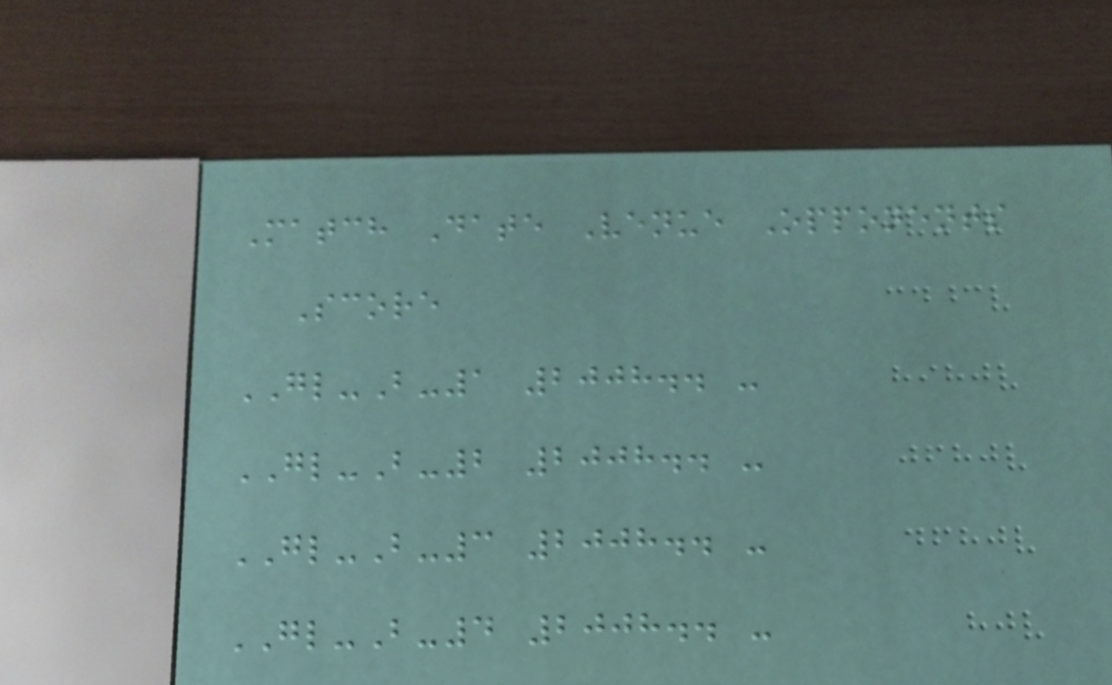Match Date Venue Opponents
Score
GL-B-1 2008.. -
GL-B-2 2008.. -
GL-B-3 2008.. -
GL-B-4 2008.. -
